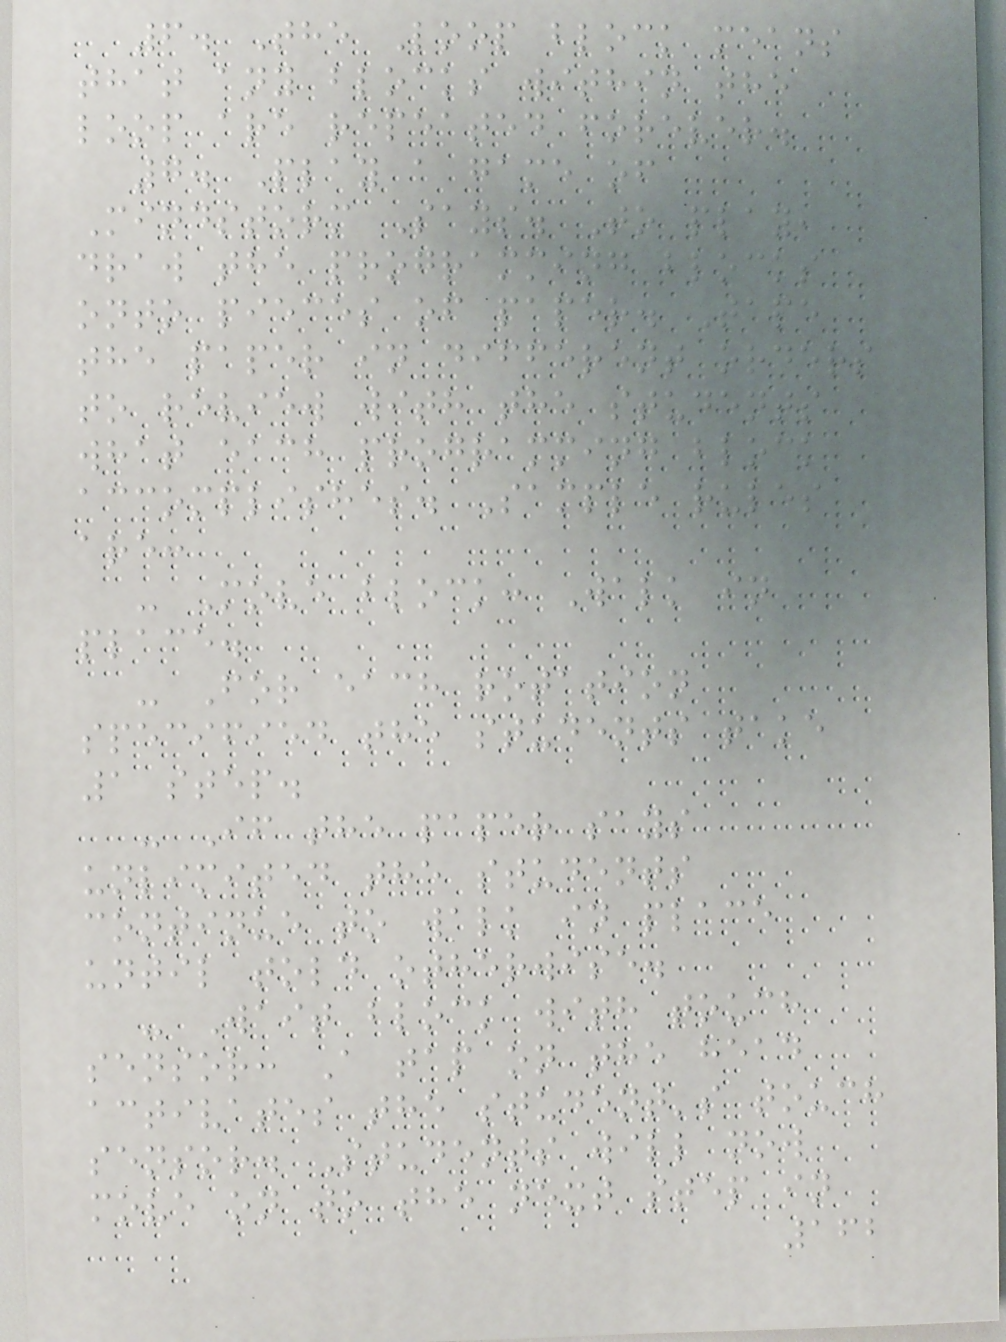6. The Loop block means
that any blocks within the
loop are repeated forever.
7. Play a game of
Mindstorm Says. To play,
draw the programming blocks
onto pieces of paper. Tape
the paper in different orders
to review with the students
what each programming block
accomplishes. Sample rules
are:
- Move block: Walk in
place.
- For each rotation
specified the students take
1 step.
- If the paper says
unlimited the students
continue to walk in place
until told otherwise.
- Wait block with touch
sensor: A tap on the head
activates the student's touch
sensor. Students will now
move on to the next step in
162
